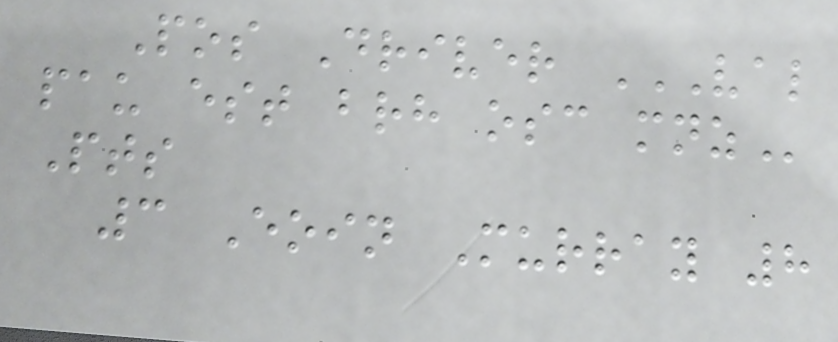Pos Driver VAL
PAU EST BRH OSC MNZ
Pts
3 Eoin Murray 8
